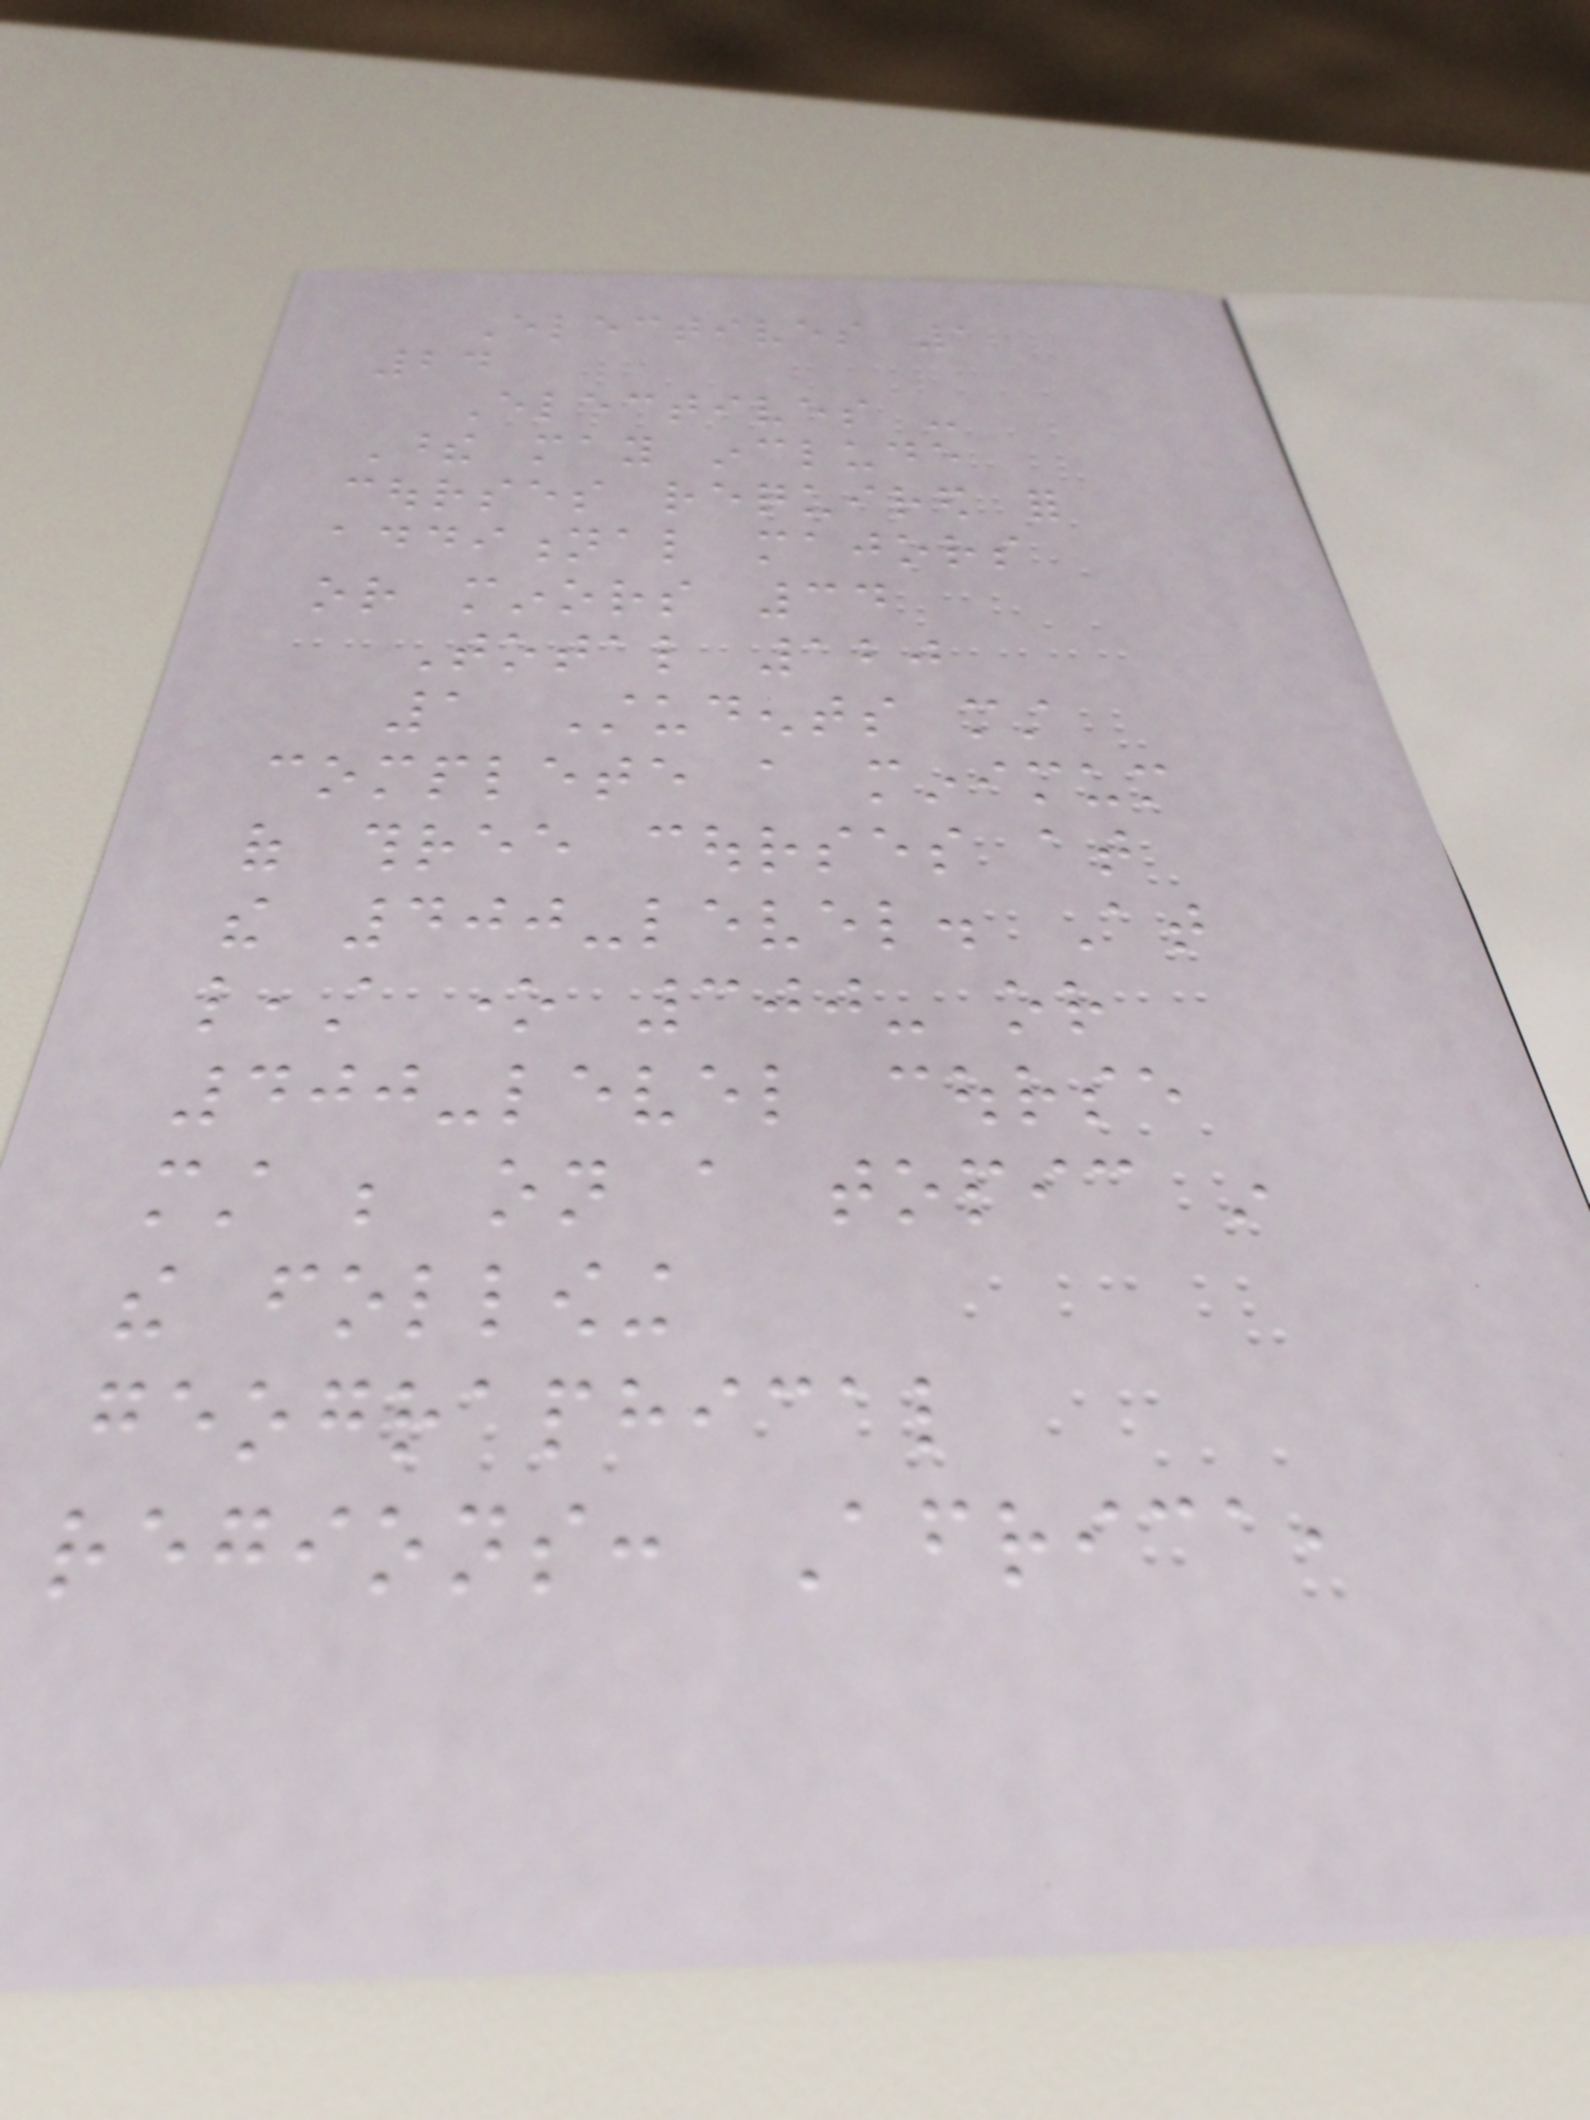Electives 1
24
Electives -
These may include
courses required for
additional majors
or minors 34
Total 120
1 Students must
complete a minimum
of three courses at
the 400-level. At
least one 300- or
400-level course
must be on a topic in
the following
geographical
regions: Africa,
